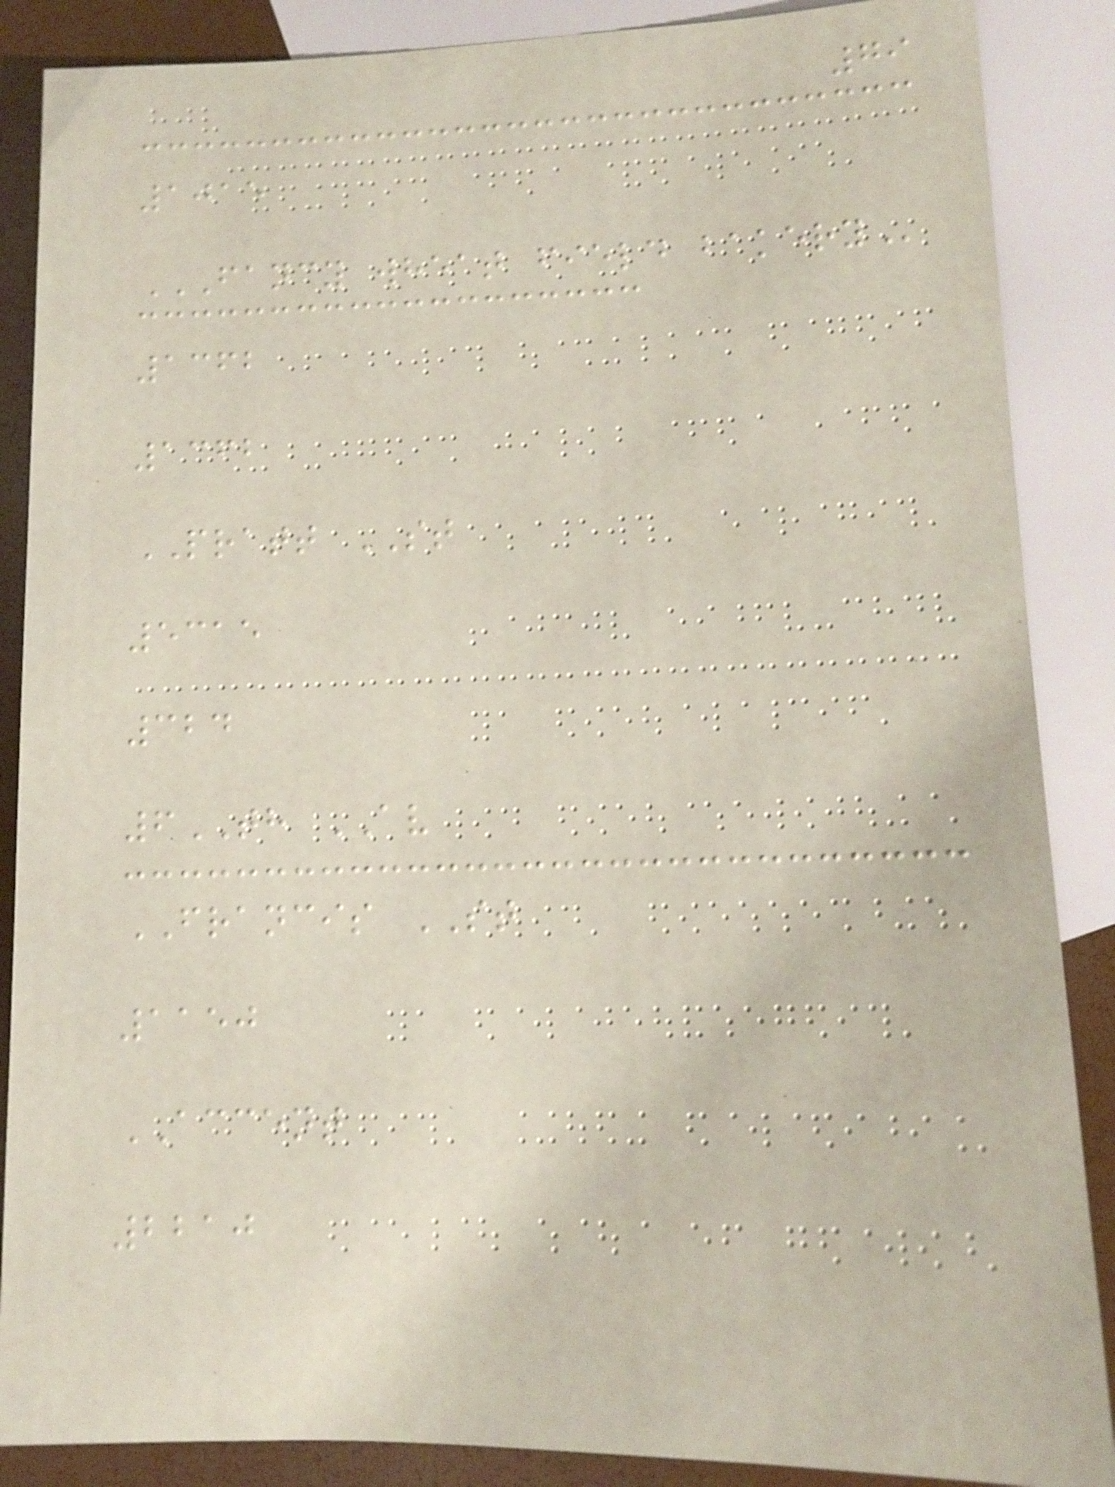79
1015
FANCY WHEAT FIELD BAKERY
1362
1362
PRATT ST
5315
324
6TH AV
FRANCIS ST
1150
ACCENT
2210
